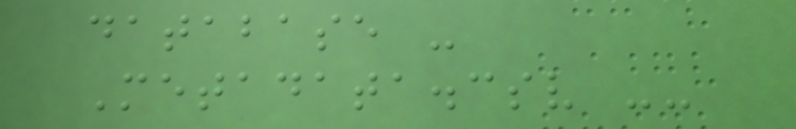database -
Metadata.csv --
